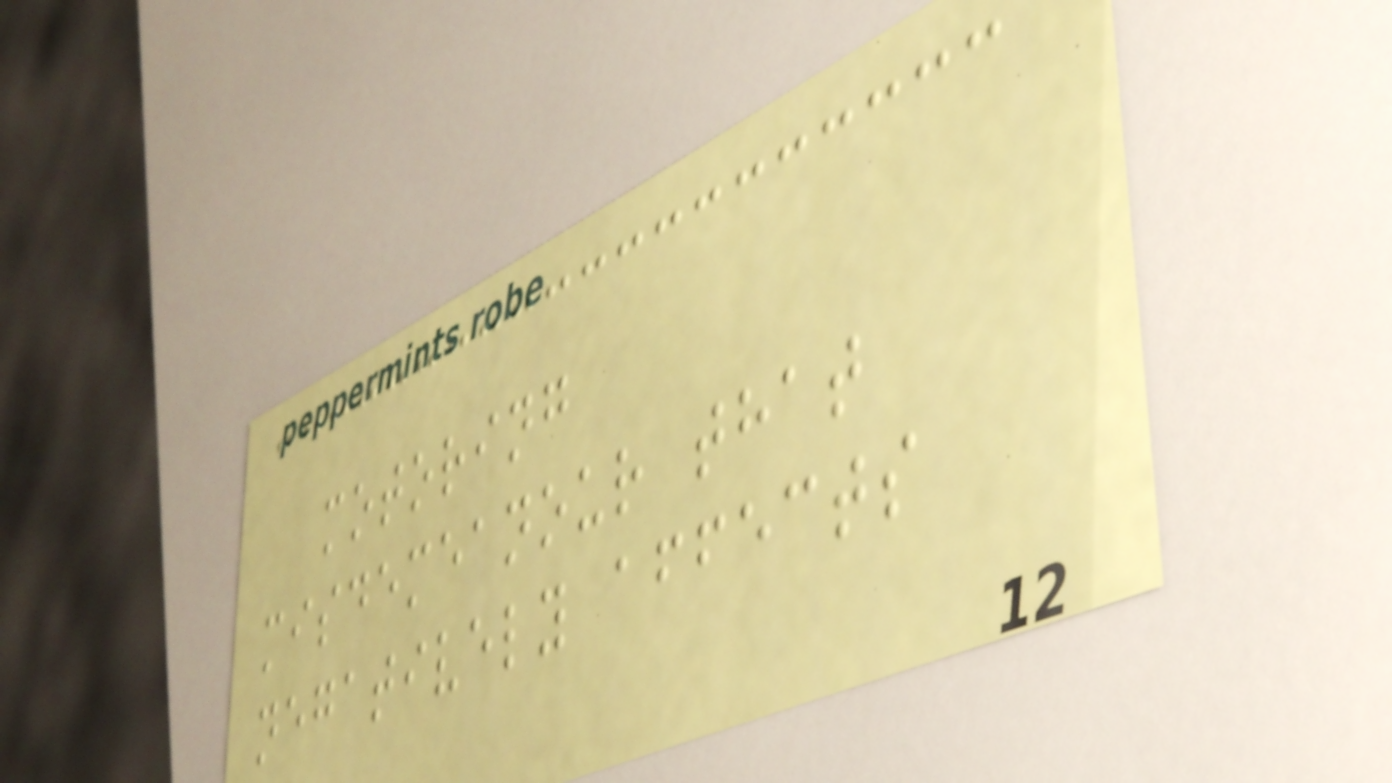motoring
misdemeanour that
negatively affects
